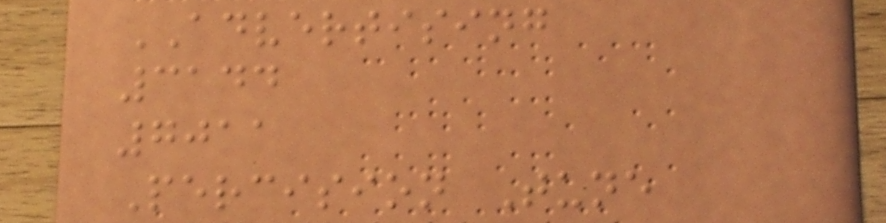ADVERTISING
3144
7011
Percision Tune
